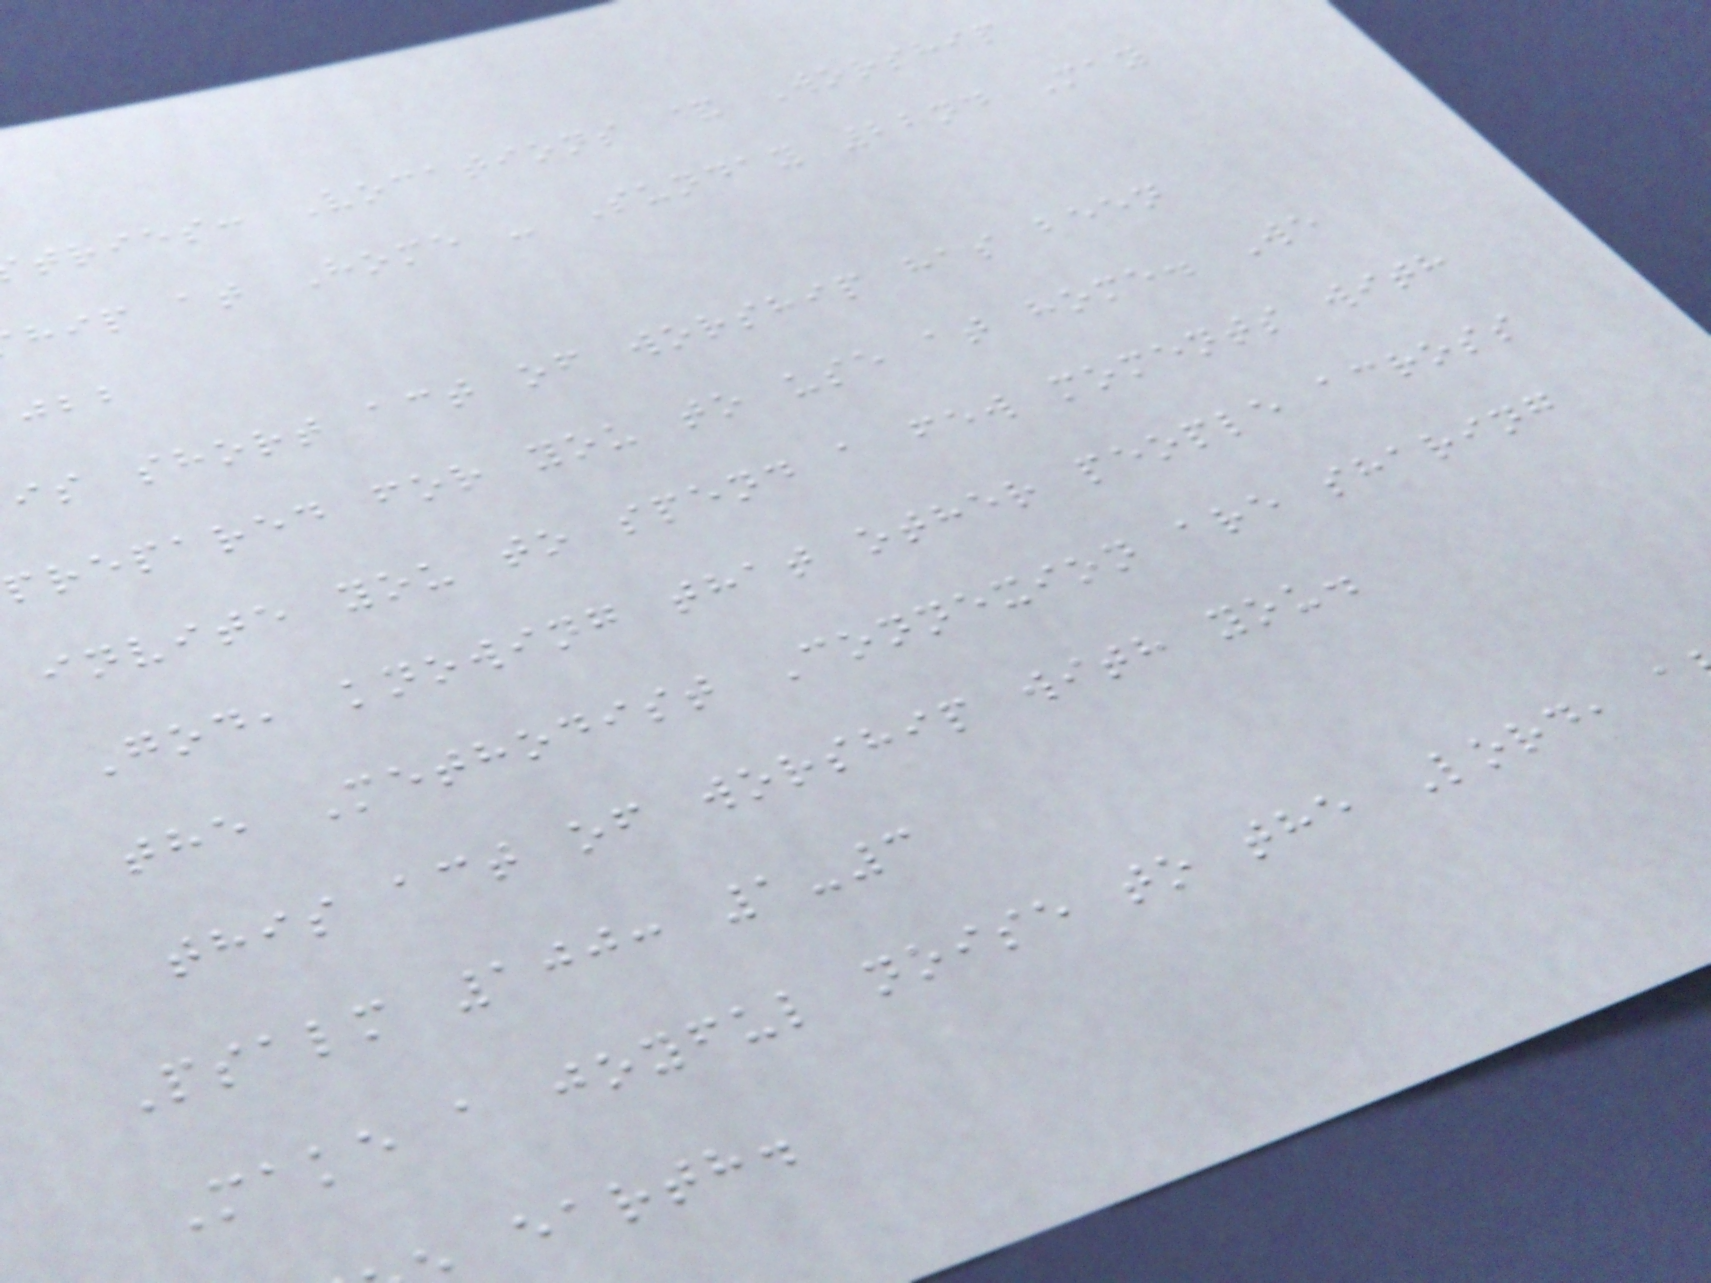tries: Vocations & Worship
hip at Home - Sunday 22nd May
is short act of worship has been
prepared for you to use at home. We
invite you to spend a few moments with
God, knowing that other people across
the Methodist Connexion are sharing
this act of worship with you.
Psalm 100: 1-3
Make a joyful noise to the Lord, a
earth.
